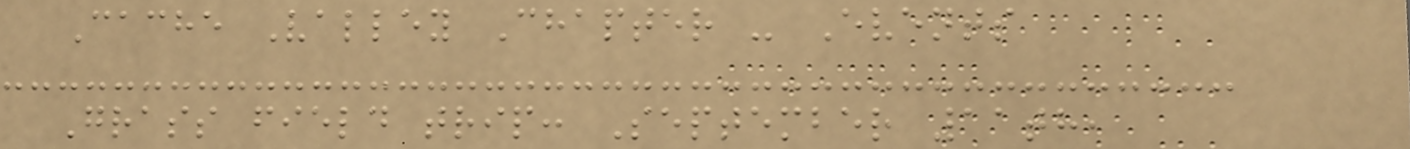Cache Valley Chapter - Events
Grass field trip: September 11th,
